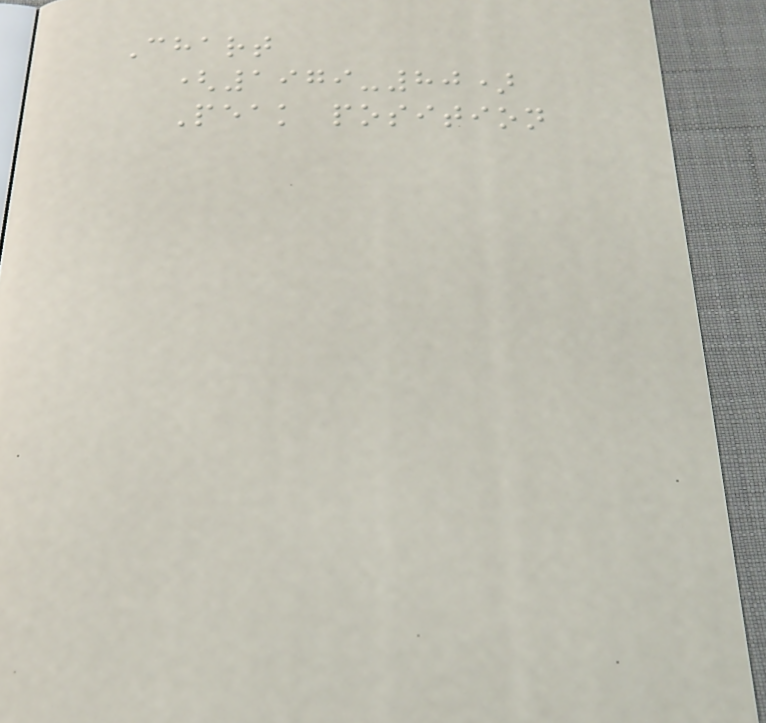Chart
(1979-80)
Peak position
